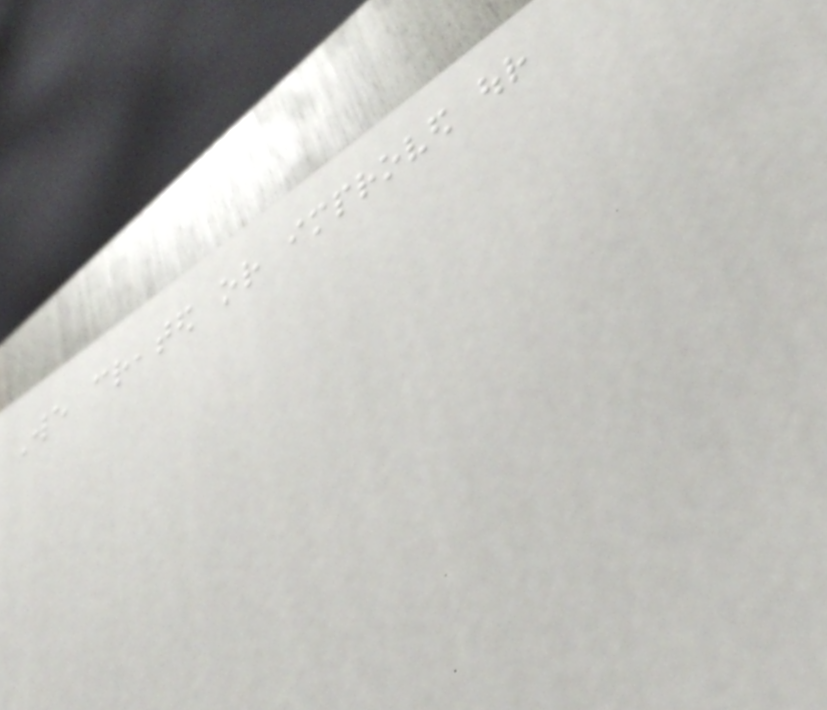We created or improved our
